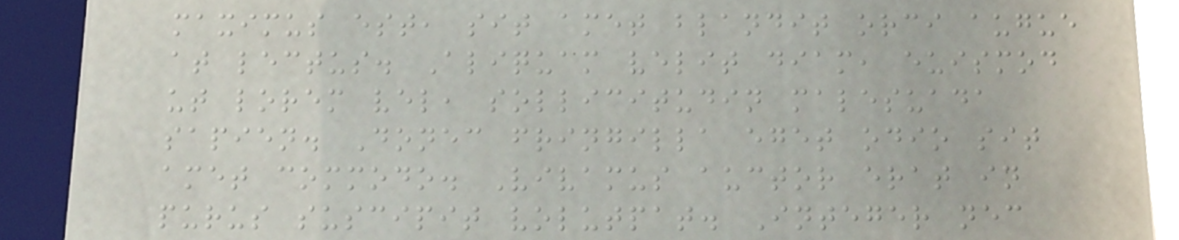maximus est, sit amet blandit orci augue
at lectus. Aliquam velit diam, euismod
ut lorem vel, sollicitudin malesuada
sapien. Donec fringilla eget odio sit
amet commodo. Vivamus auctor erat in
purus suscipit volutpat. Integer nec
